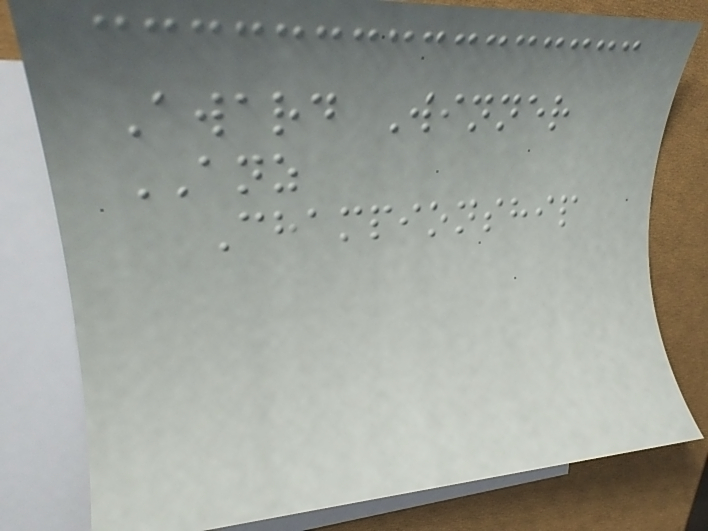Award Winner
ANZ
Championship
